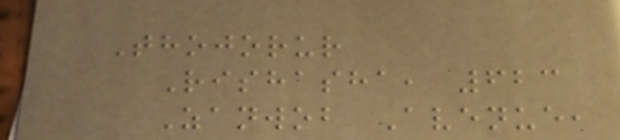Thojorur
Rishasha, 623
Zanwob Avenue,
